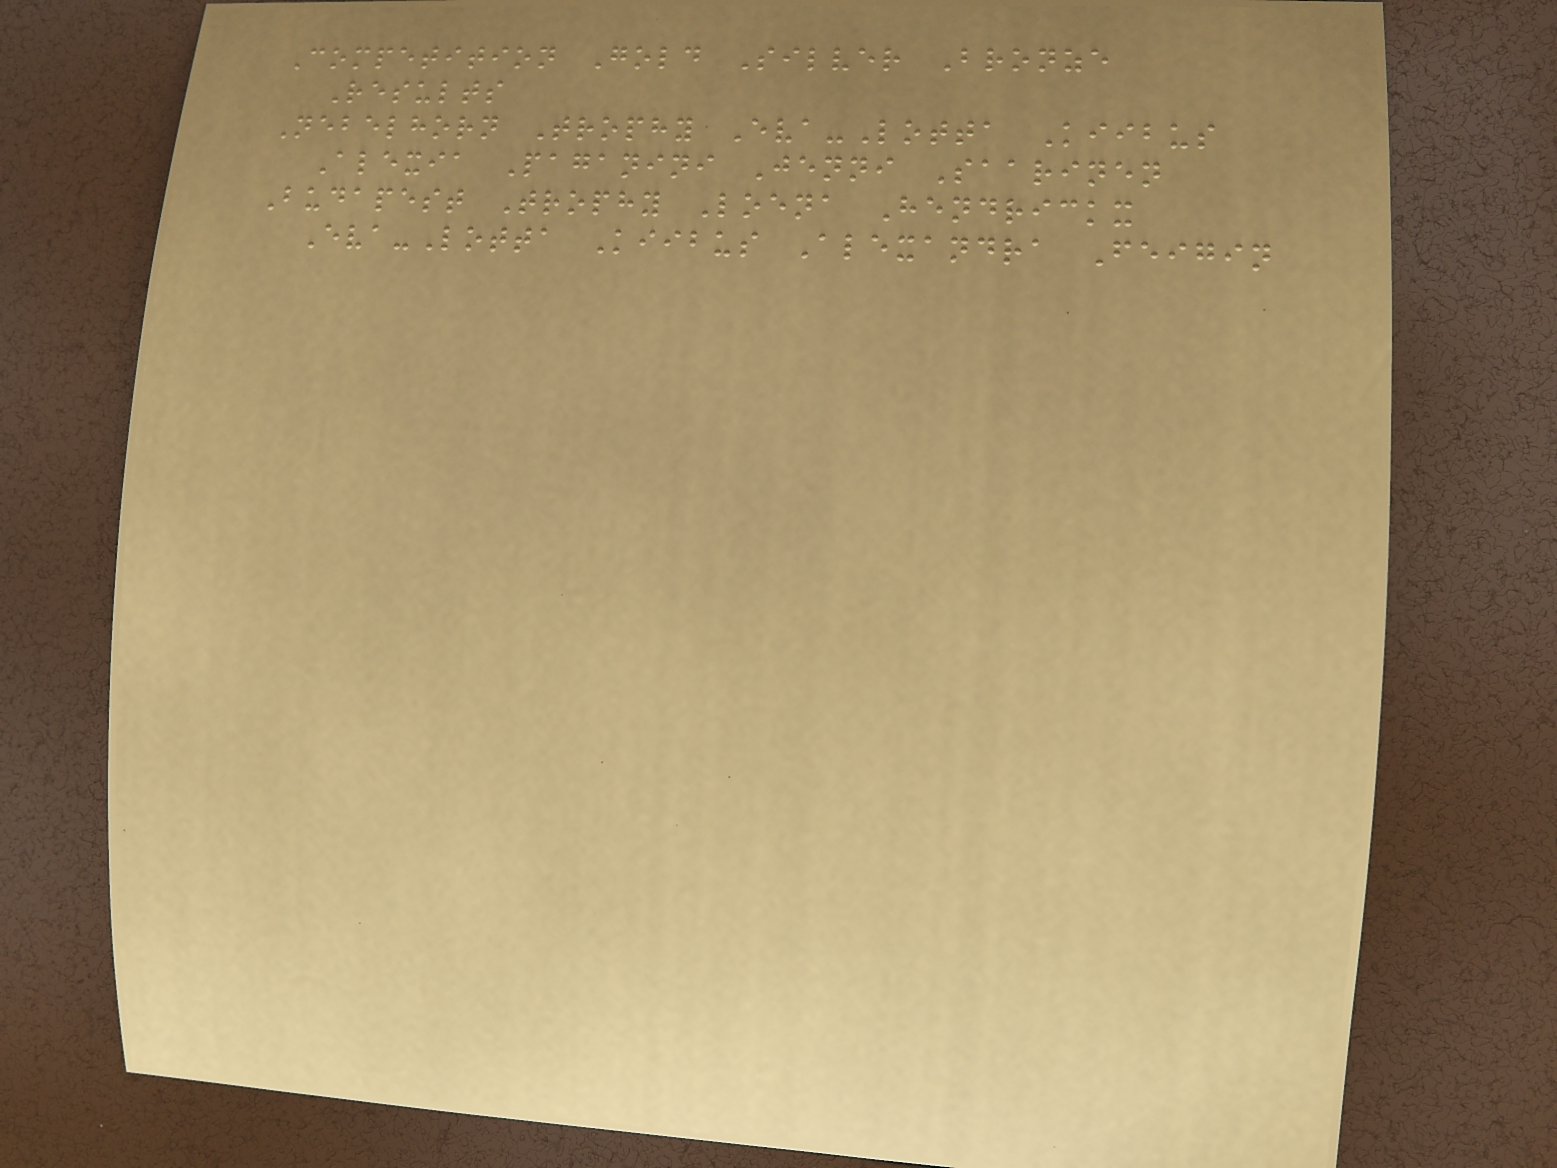Competition Gold Silver Bronze
Results
Nebelhorn Trophy Eva-Lotta Kiibus
Alexia Paganini Jenni Saarinen
Budapest Trophy Loena Hendrickx
Eva-Lotta Kiibus Alexandra Feigin
